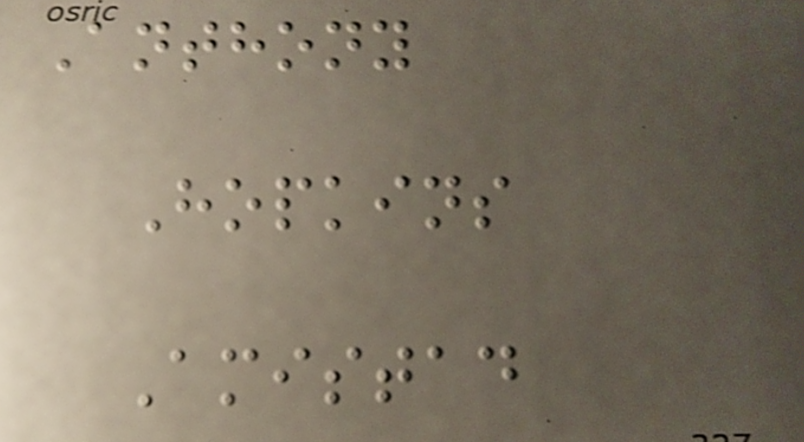Anthony
Hopkins
Amistad
